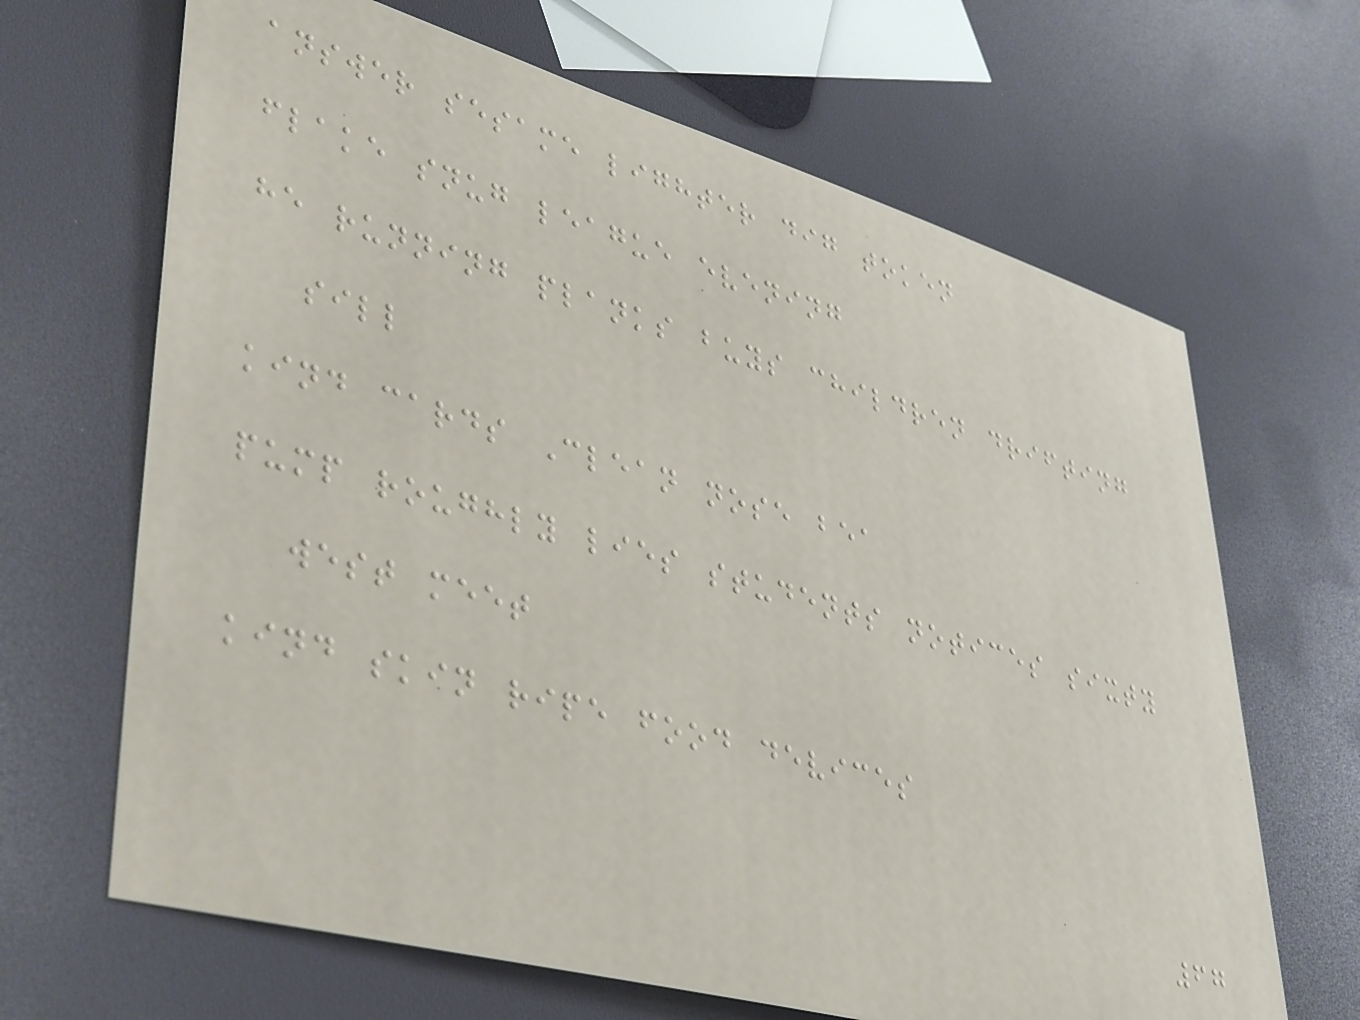answer sesame lighter dig token
flake snug league evening
he running planks buys children drifting
sill
kind cards Clean nose bea
pump roughly lies students notices sixty
west meet
kind skin ripe food devices
67
